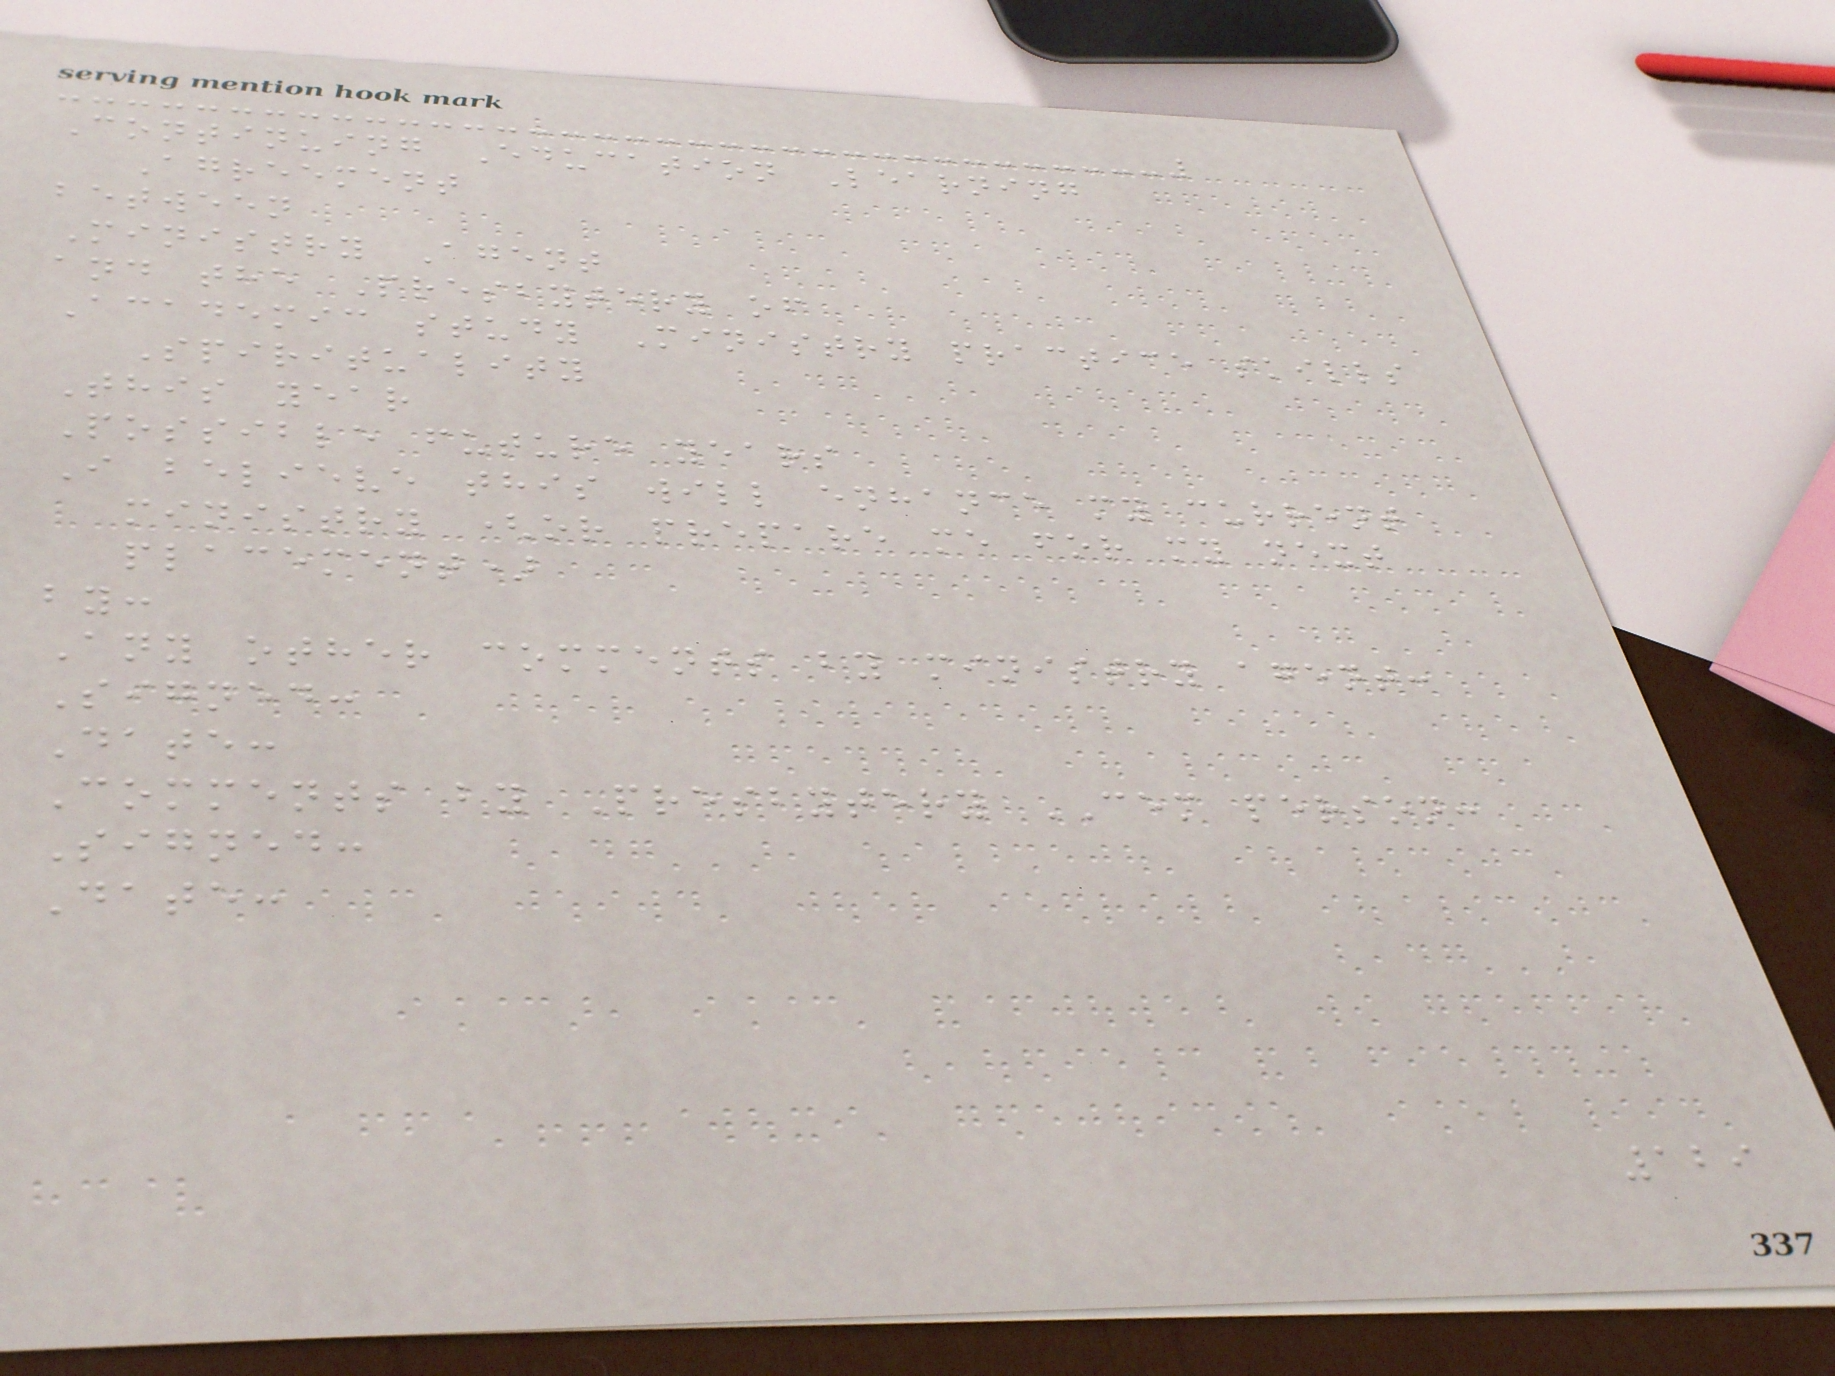Continuing Education Learning
Agreement
between
Ministry Agent
and the Presbytery of
Academic study Ministry practice skills
Spirituality
This year
Possible future years
I believe this will enhance my current
ministry (or prepare me for my next
placement)
by:
Any other comments by ministry agent:
Signed:
Date:
Comments by Presbytery CEM person:
Signed:
Date:
129
